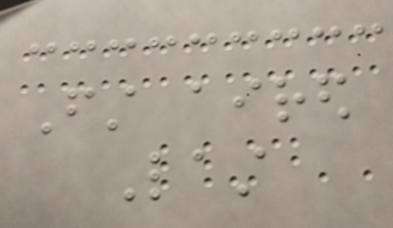First aired
Last
